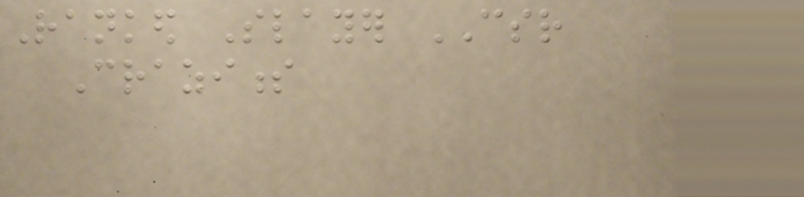Ranked Slayer CSR
Craziness
